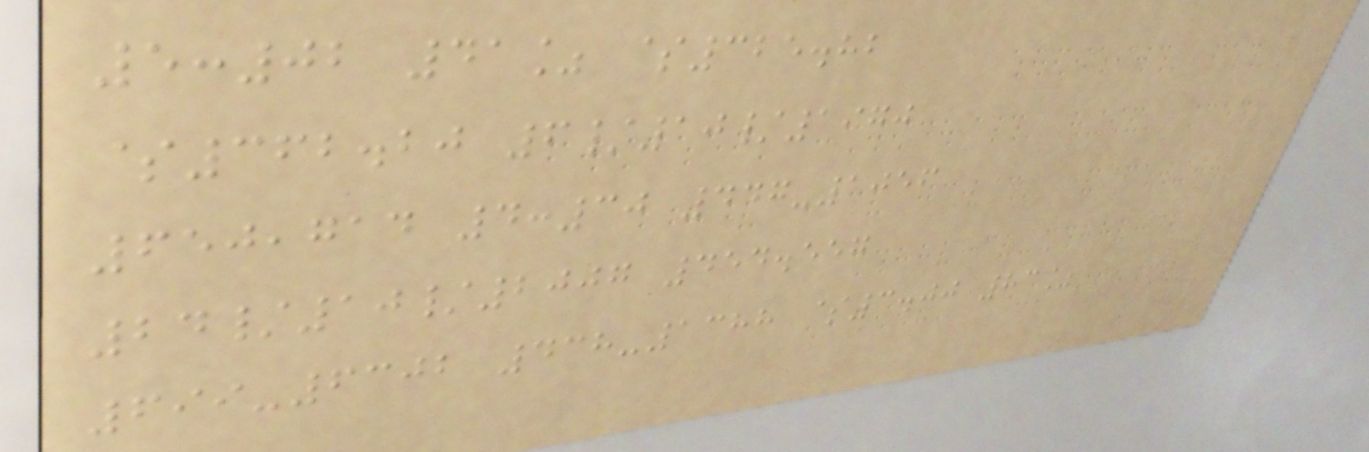5:02 41% $325.82
$362.20 6/10/1970
650,714 4:30 447-1056
24/10/2007 454.557
699-6302 438-1388 $3.00 83%
